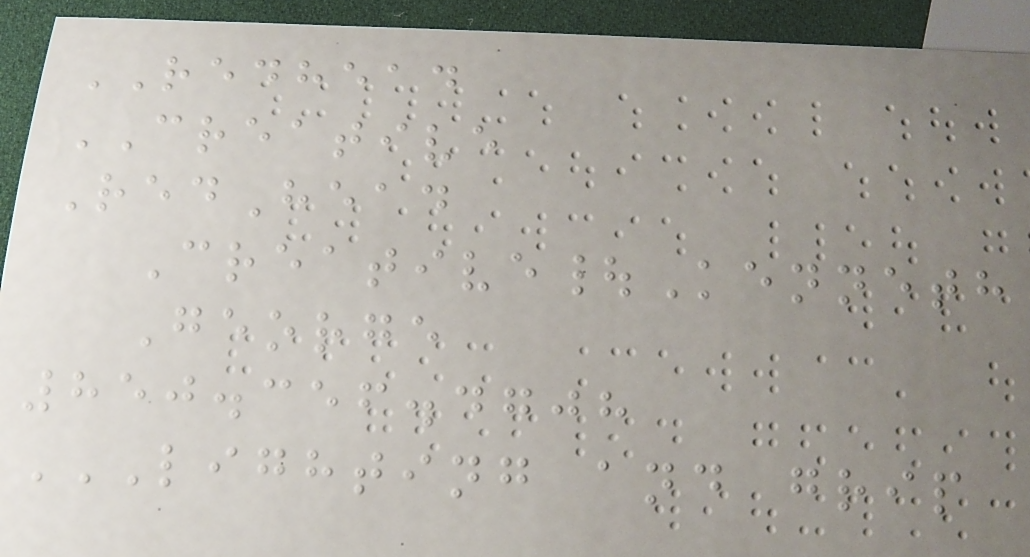REDHEAD
CREATIVE
RedHead
Creative|Kenneth
George
850.356.4708
LIGHTING AND GRIP
